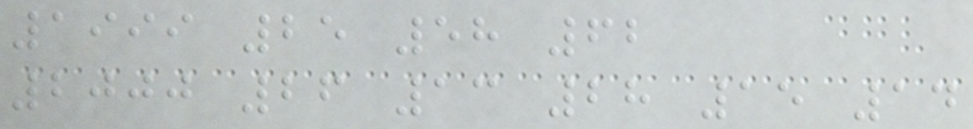1999 25 58 62
2000 26 13 28 15 14
